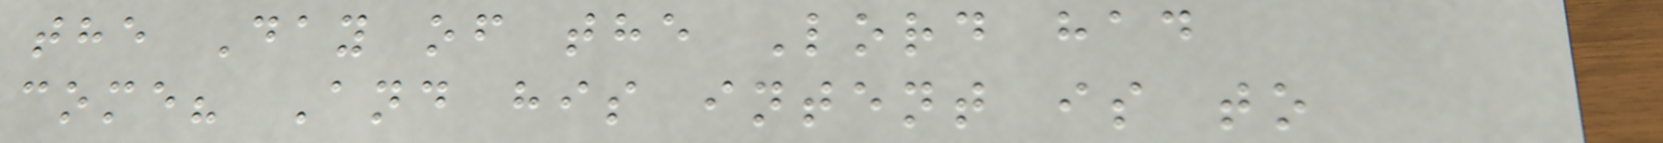the Day of the Lord had
come? And his intent is to
